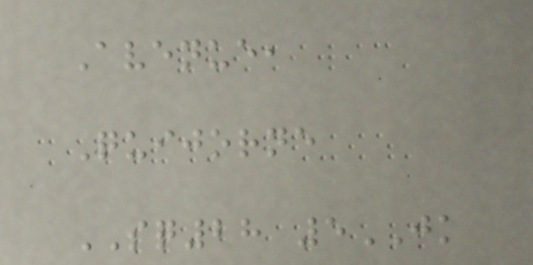Avenue,
Quijorne
SQ28 5JK
